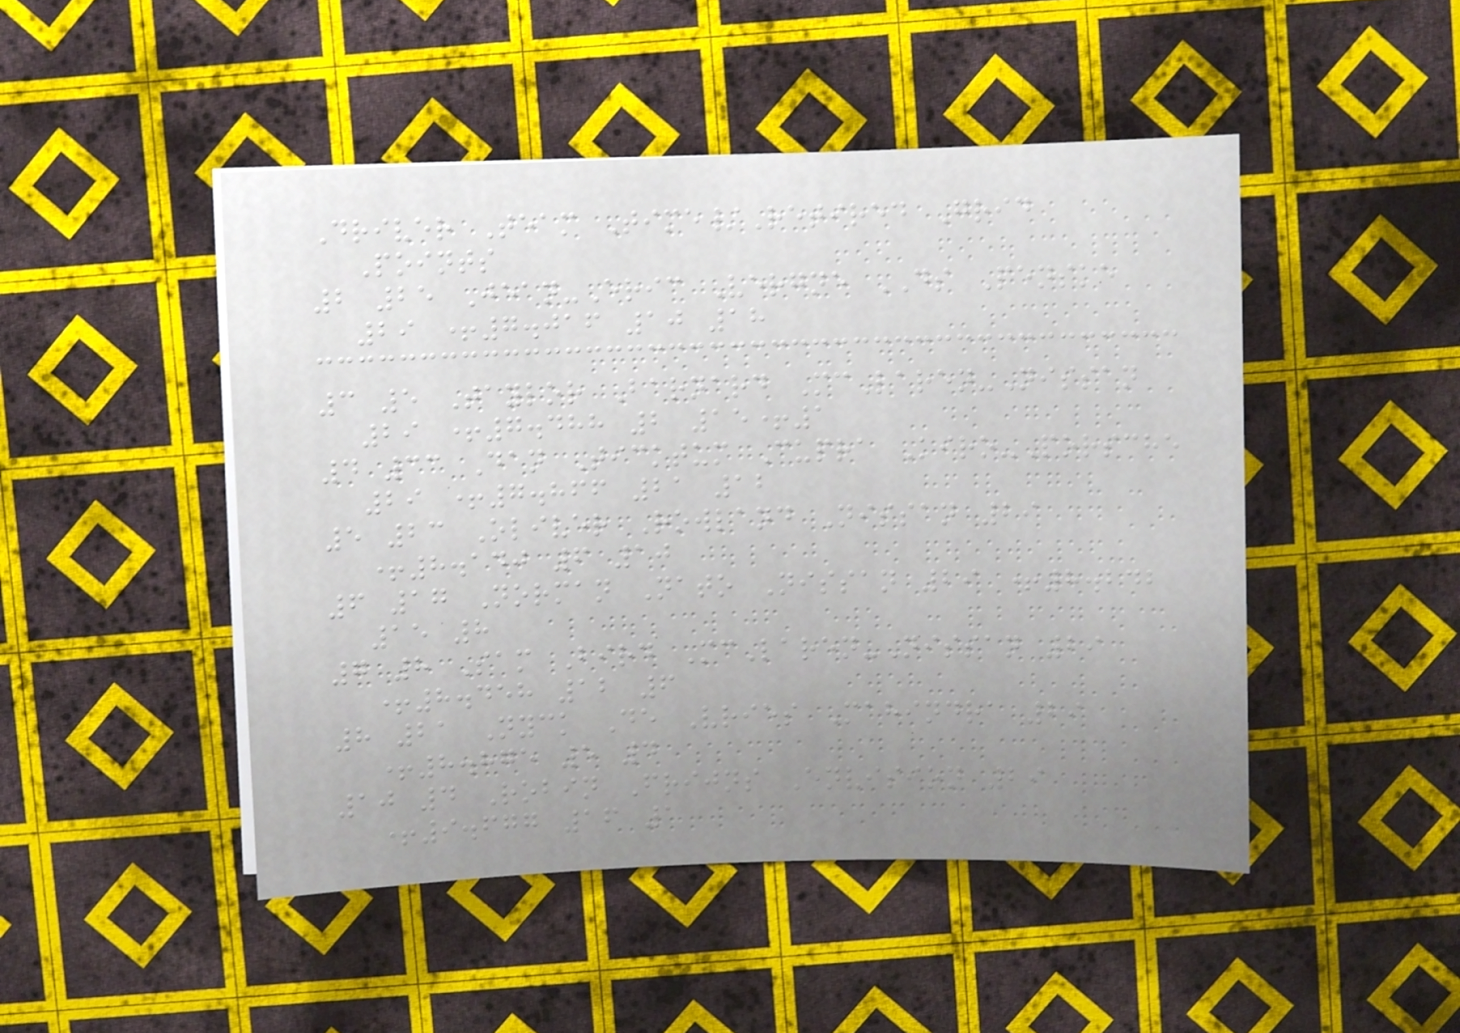Driver Team Time/Retired Grid
Points
2 25 Jean-Eric Vergne DS Penske
29 +7.016 10 18
3 5 Taylor Barnard McLaren-Nissan
29 +7.488 2 15+1
4 33 Dan Ticktum Cupra Kiro-Porsche
29 +7.866 21 12
5 23 Oliver Rowland Nissan 29
+8.140 6 10
6 17 Norman Nato Nissan 29 +8.242
15 8
7 8 Sam Bird McLaren-Nissan 29
+8.458 12 6
8 21 Nyck De Vries Mahindra 29
+8.875 5 4
10 4 Robin Frijns Envision 29
+9.677 16 1
